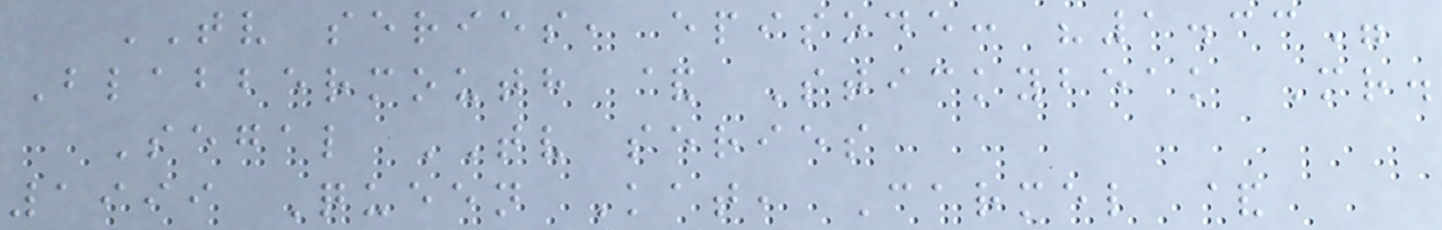TV series, episode: "1.33"
Blabbermouth & Stickybeak Mr.
Segal TV series
1999 Queen Kat, Carmel &
